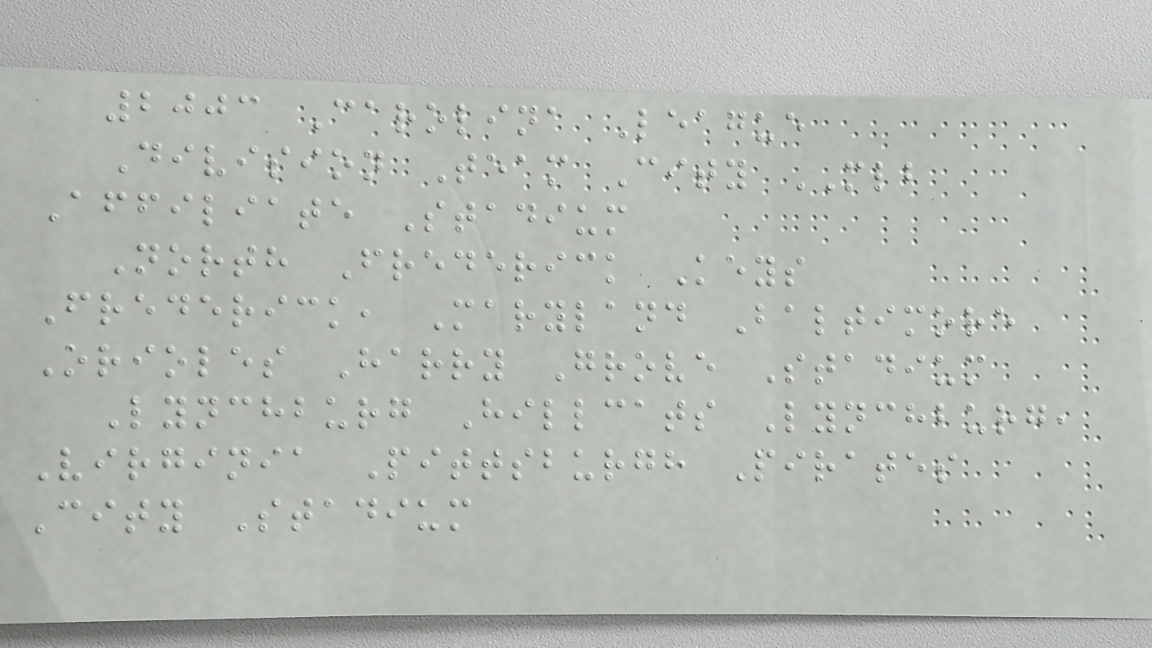2003 Carolina League
Division Team City MLB
Affiliate Stadium
North Frederick Keys
Frederick, Maryland Baltimore
Orioles Harry Grove Stadium
Lynchburg Hillcats Lynchburg,
Virginia Pittsburgh Pirates
City Stadium
